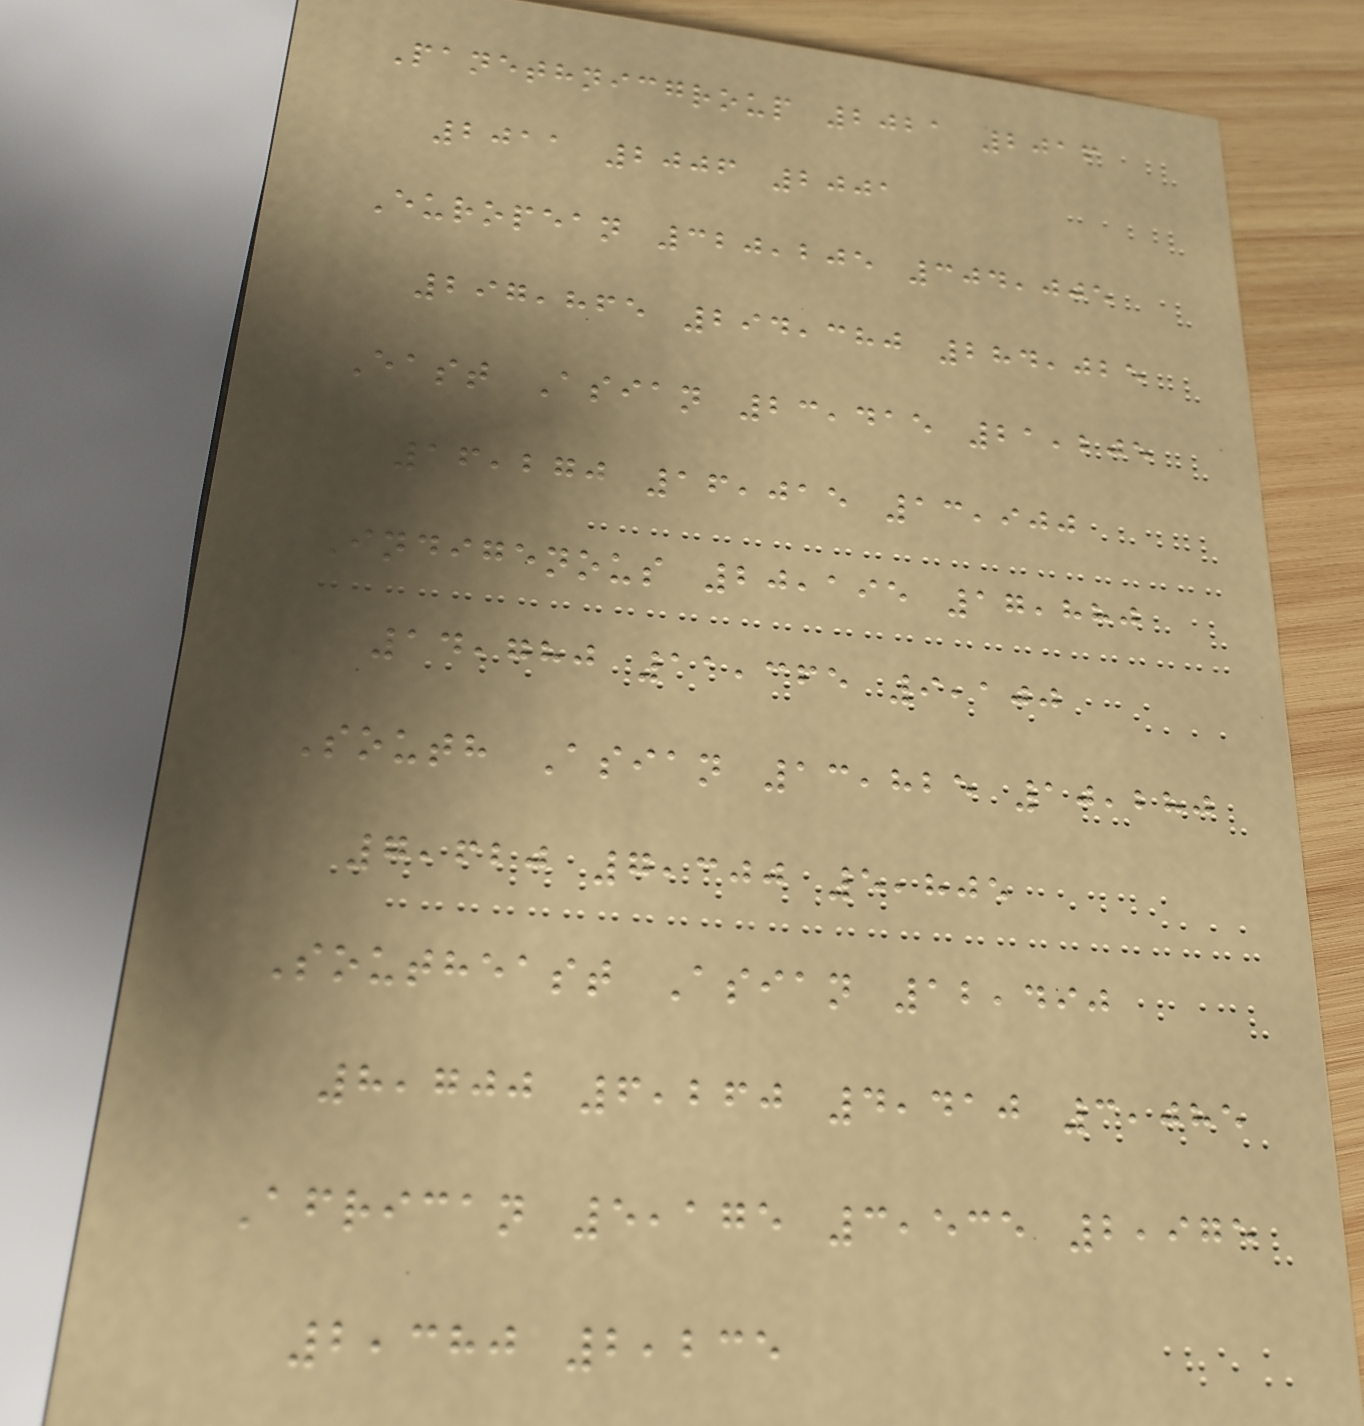Panethnicgroup 2021 2016
2011 2006 2001
European 320,205 304,005
297,865 294,380 284,025
East Asian 23,415 21,205
16,270 16,015 13,900
Indigenous 20,195 17,880
14,780 11,365 9,100
South Asian 13,825 10,280
7,620 7,300 5,805
Southeast Asian 12,490
8,700 6,260 4,410 3,085
African 5,175 3,535 2,975
2,380 2,235
